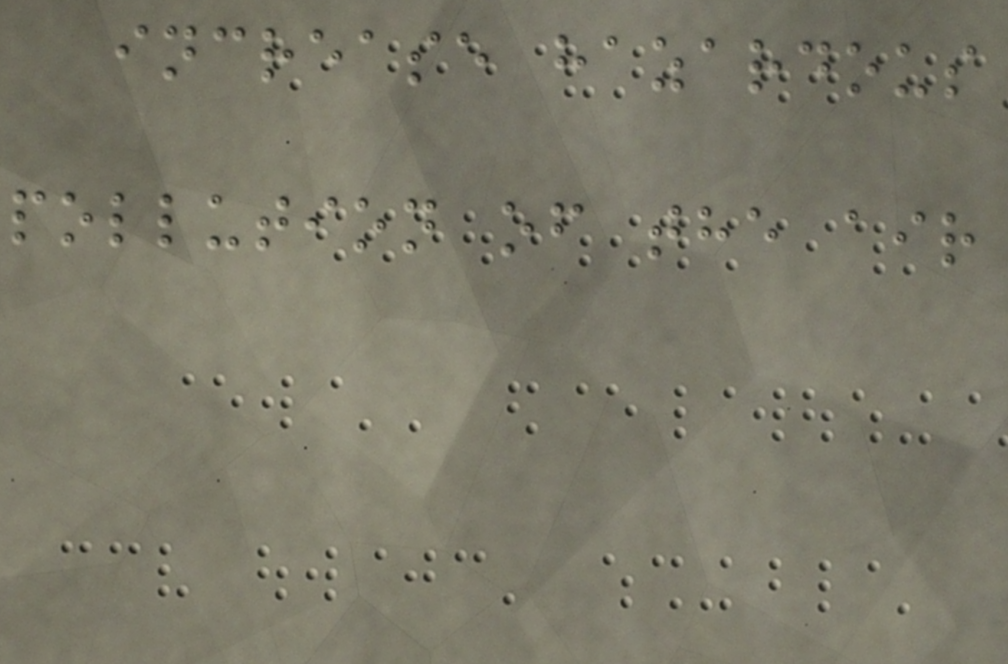increase hazardous
pollution of the air
